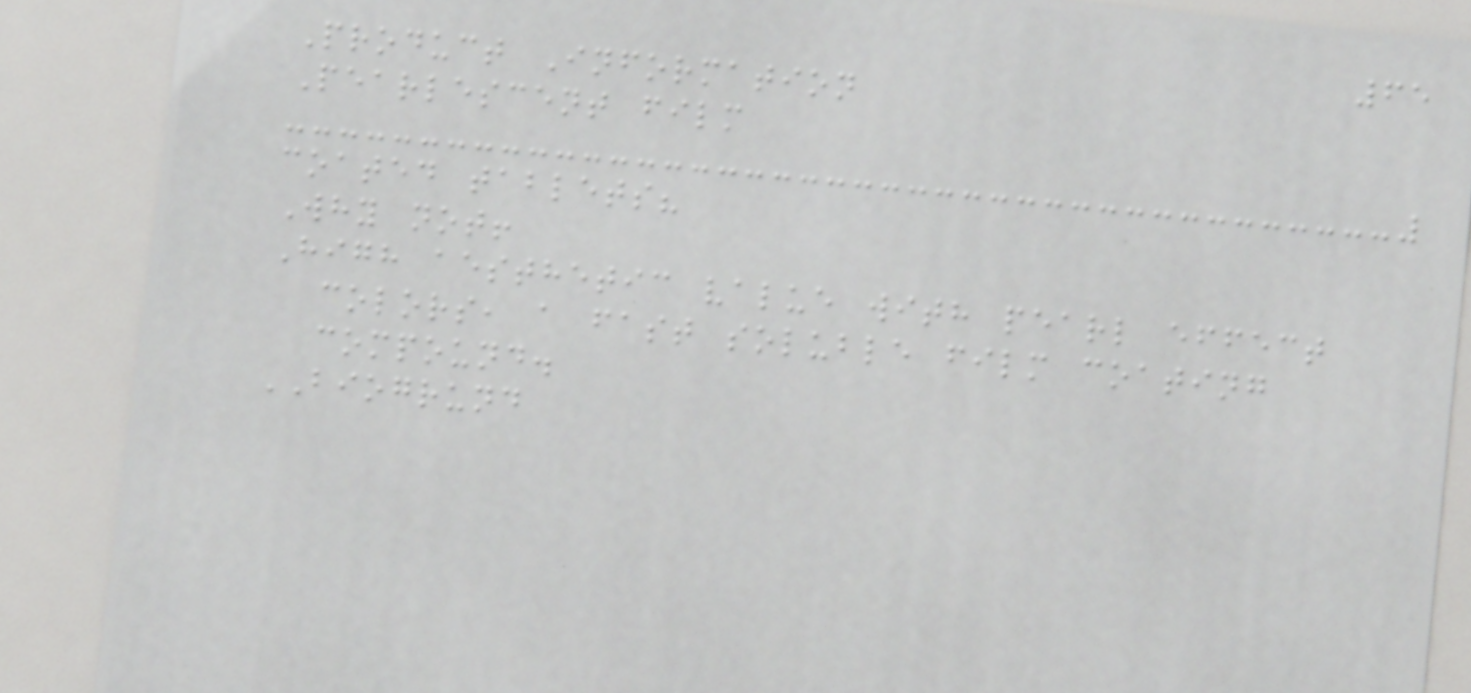65
Product Information
Pearlescent film
coated tablets?
Why not!
High aesthetic value with pearl effect
colors, a fast soluble film coating
compound.
BIOGRUND
